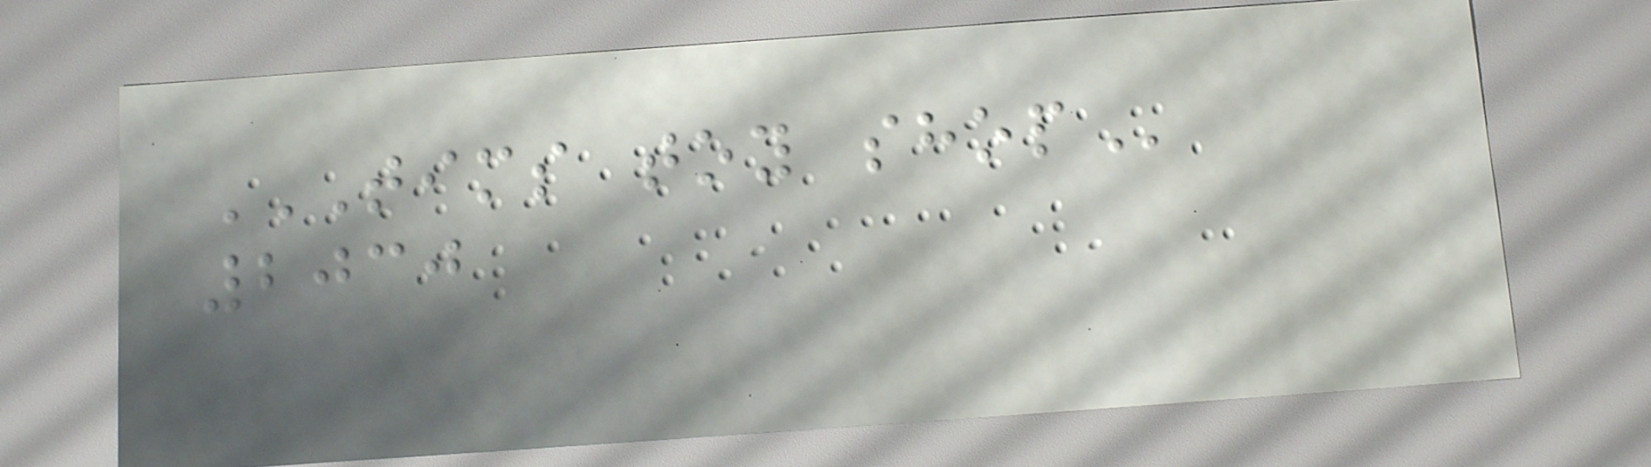TIMS TOY SHOP
2030
